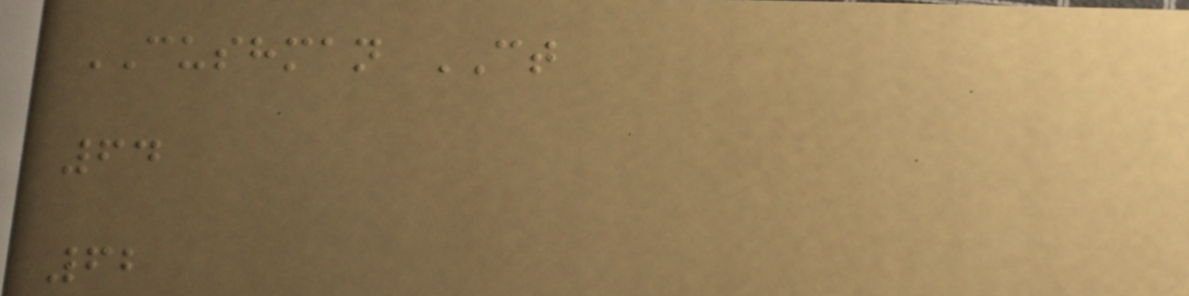CUSHMAN CT
64
62
